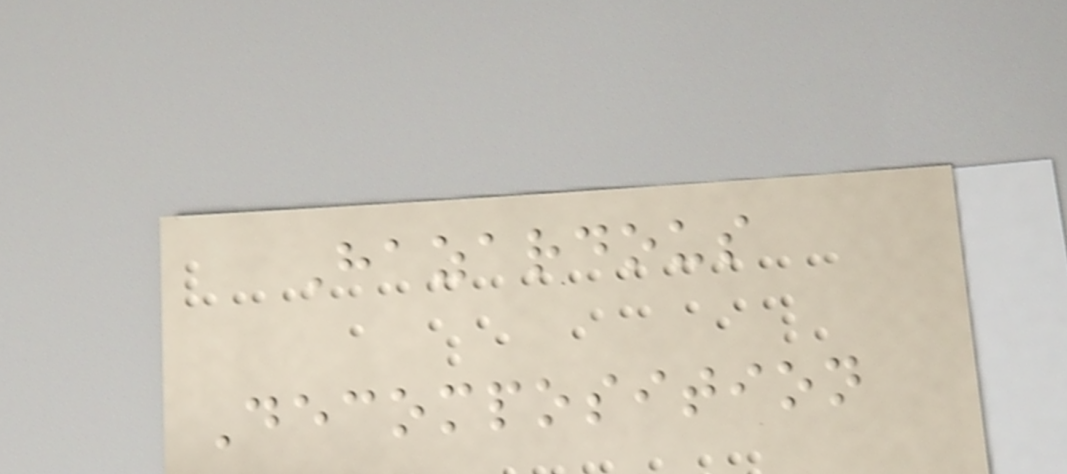Hazardous
Decomposition
